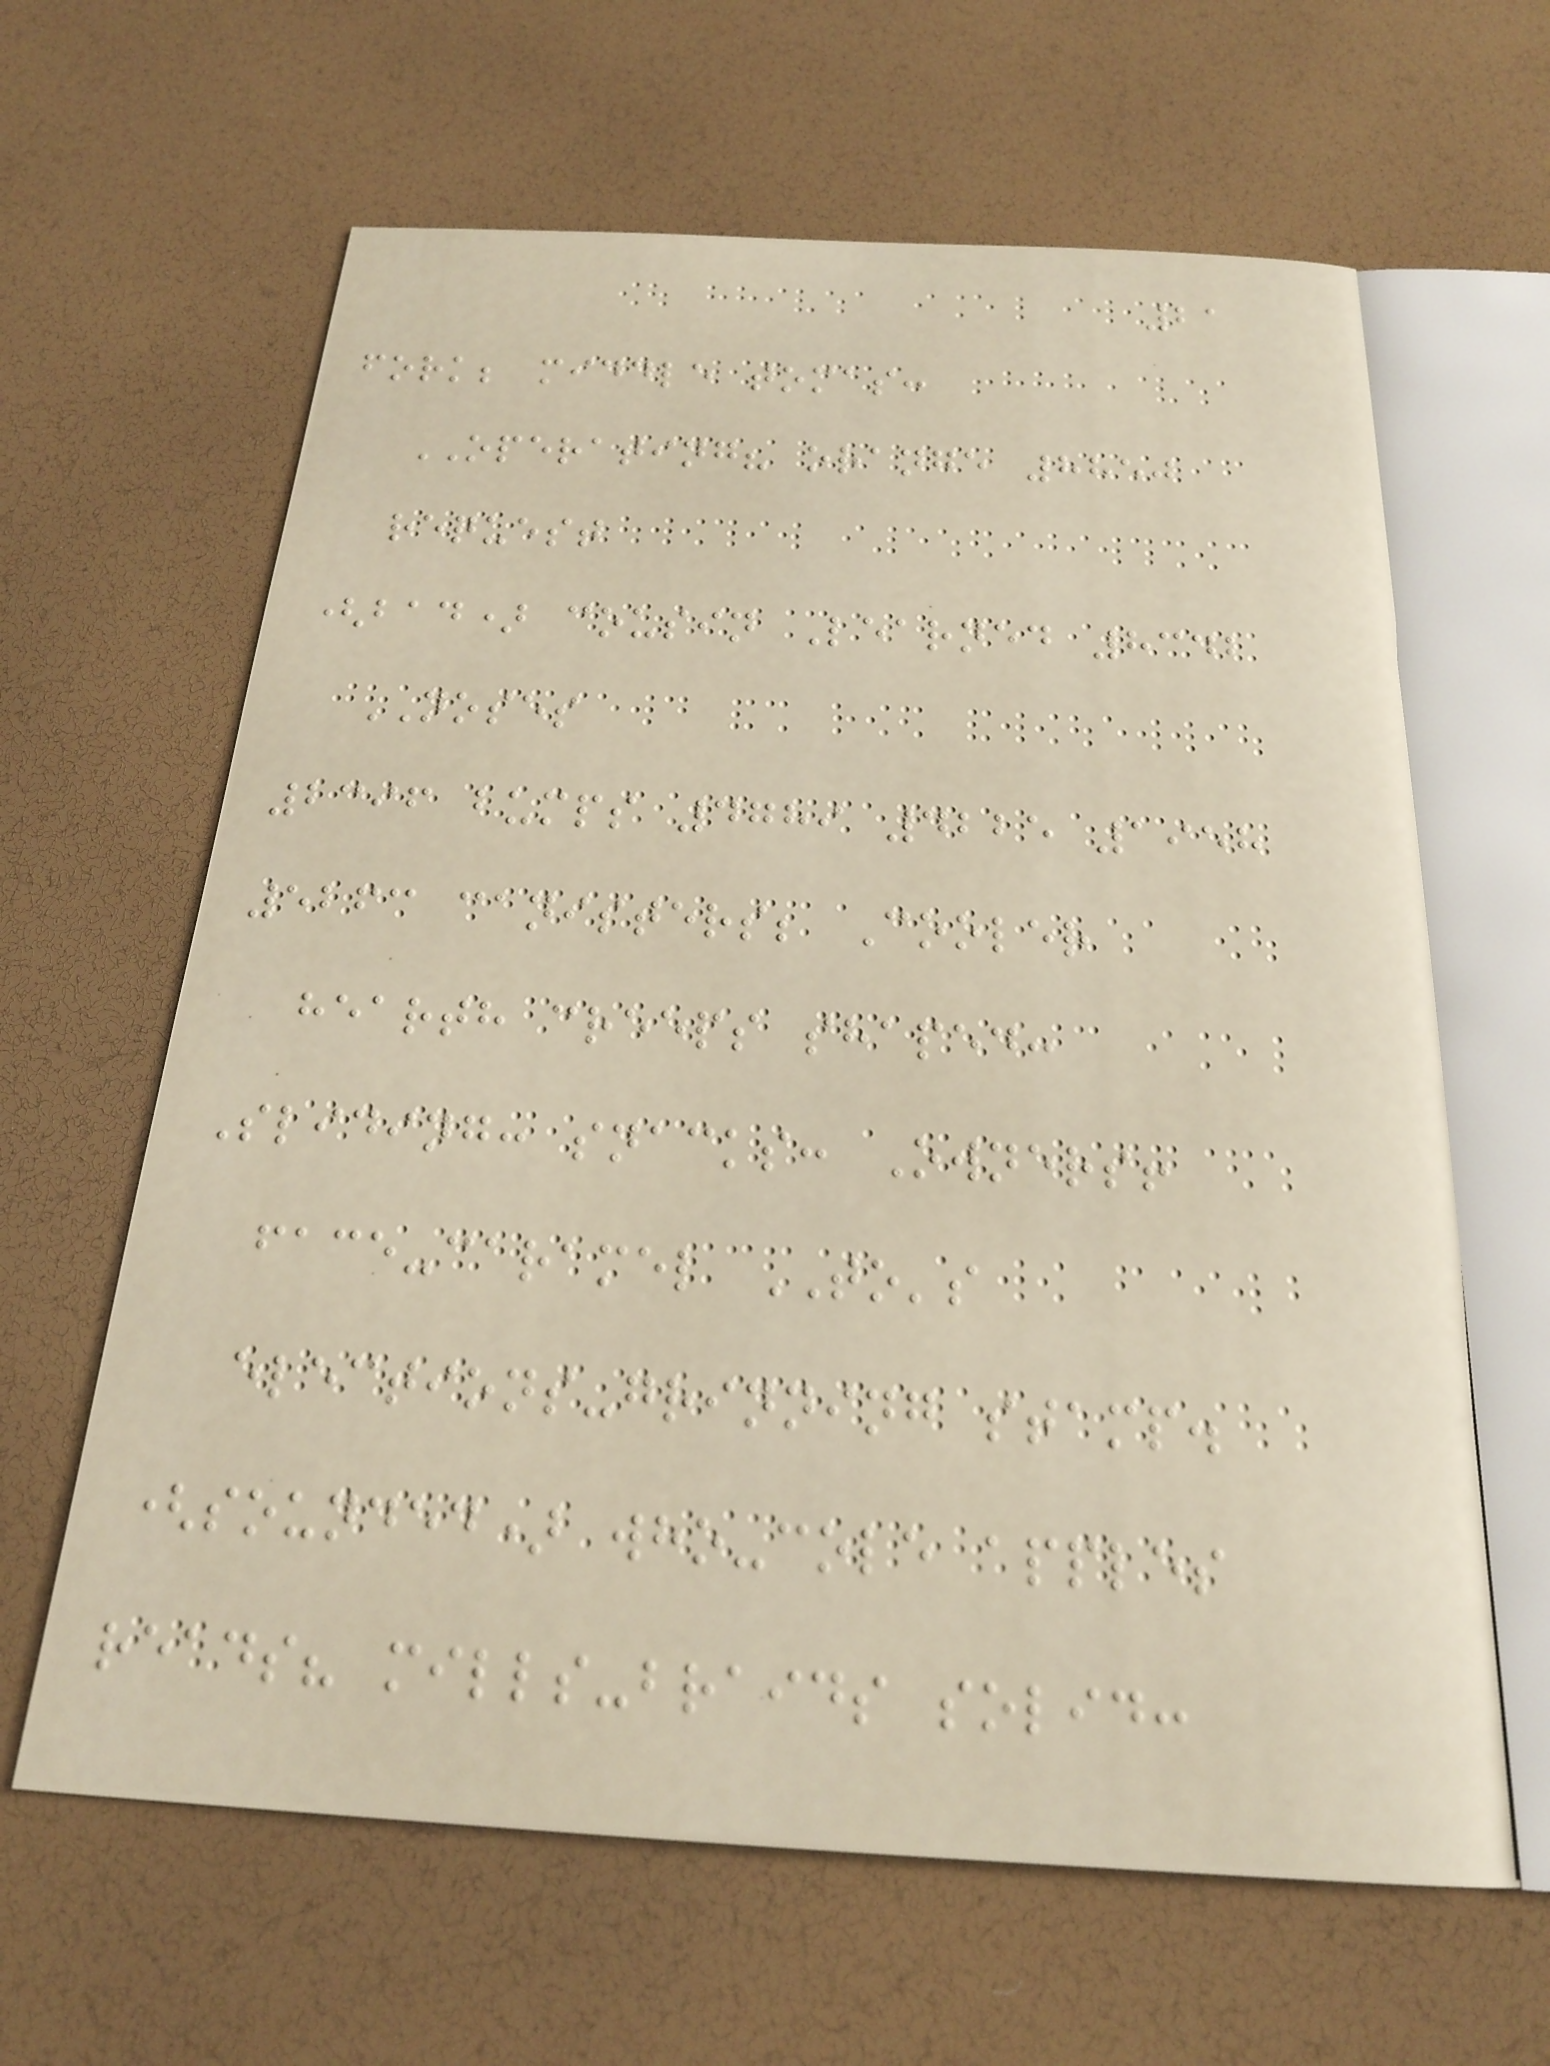21
fork; middle tomas:
OPERATING? orange 8850
request
(bad) cousin Learned 8342
NOSES
2396 bumps 4789 4225 1958
5263 canisters; Cooler
hearth creeps shaped:
Sliding: snacks: Owners!
face-caramel TO's
elections-grinning stamp.
(sounded) who-cole apples
reads? mills-braids solid:
